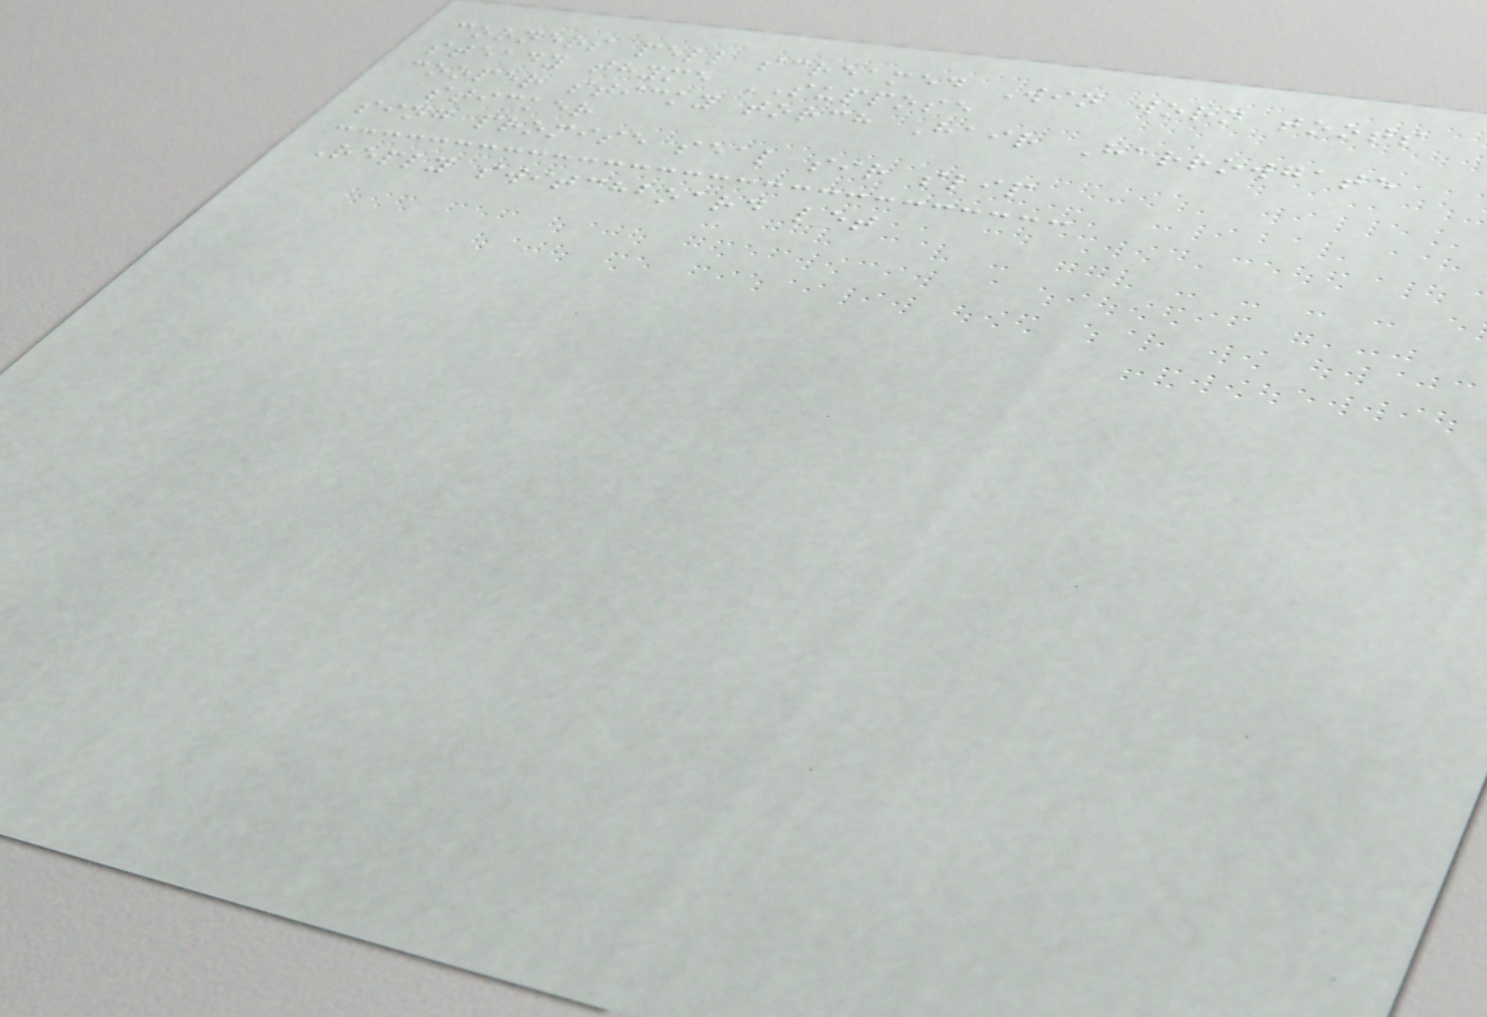corners pell screamed Win worn toots
steady thyme SUPPOSE
cooper sticky torch Hair Harrowgate
sticker
sing promise seal sir slip
Reply switchboard let
